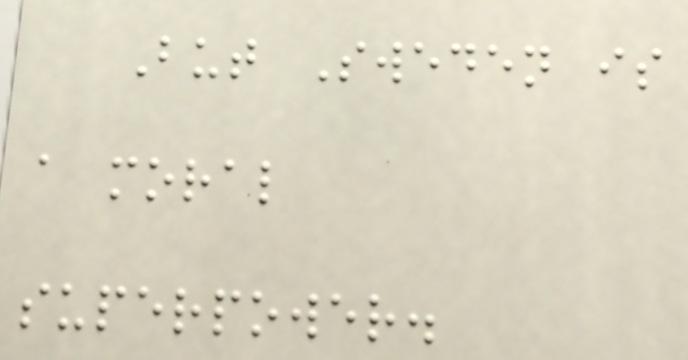But Sweden is
a moral
superpower.
